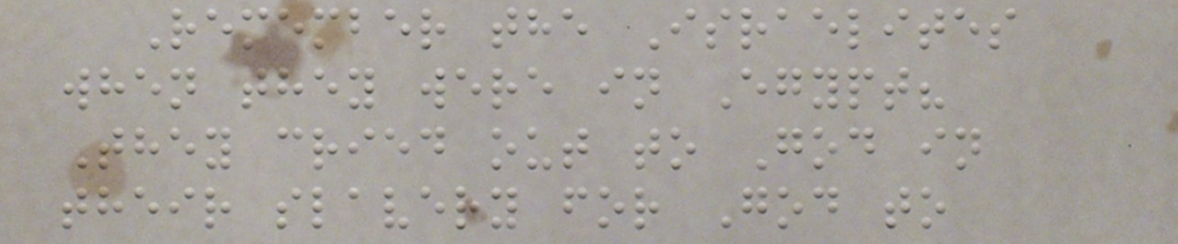Remember the Israelites
when they were in Egypt?
They cried out to God in
their slavery for God to
